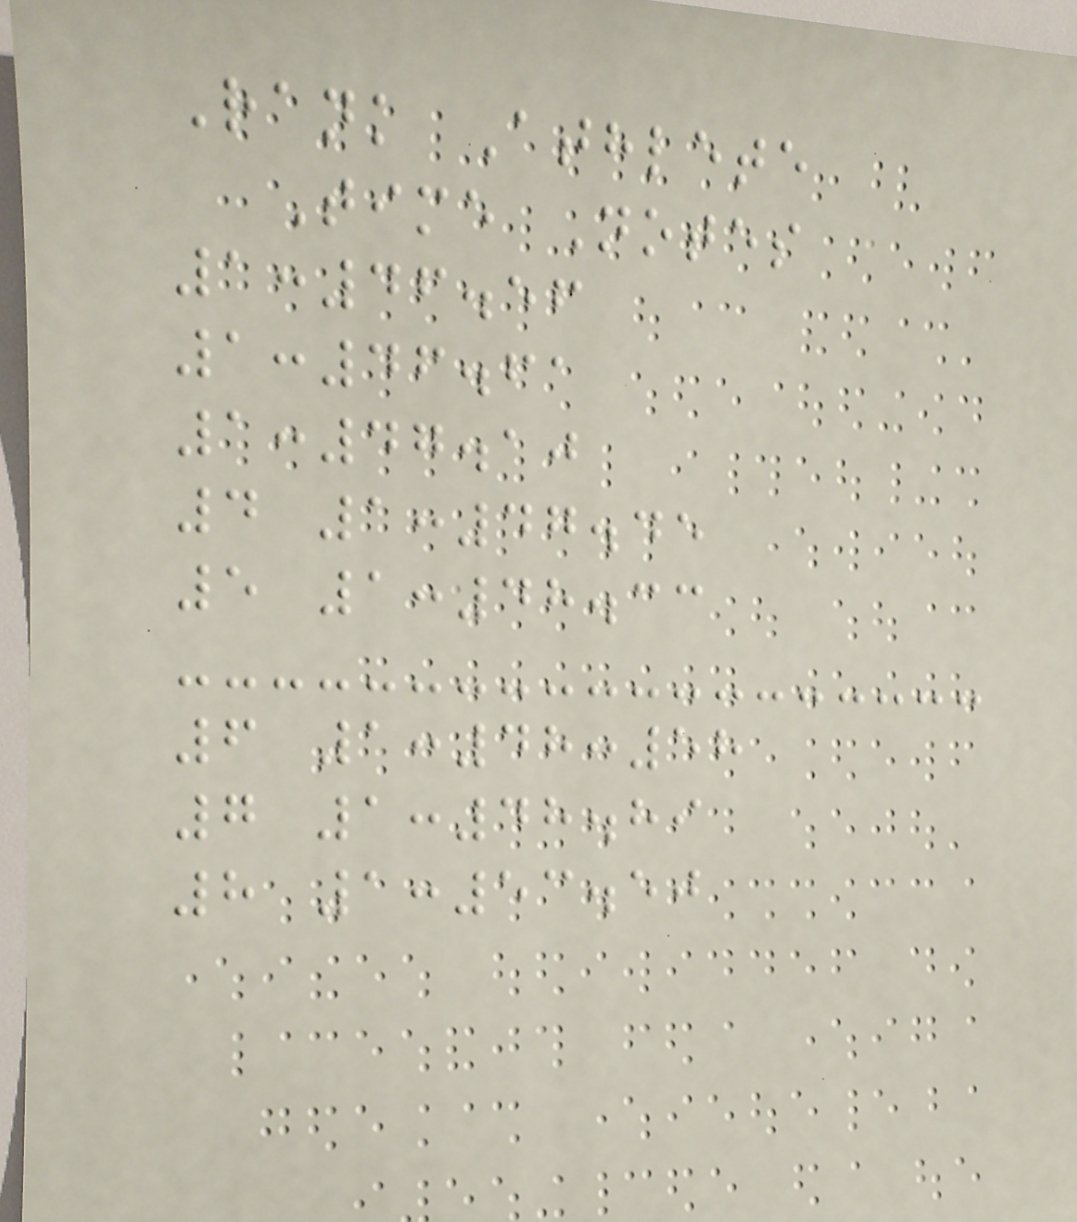Rank Athlete
Time Notes
1:46.56
1:46.61
1:47.10
4 1:47.45
5 1:48.33
6 1:48:58
7 1:48.89
8 1:53.50
